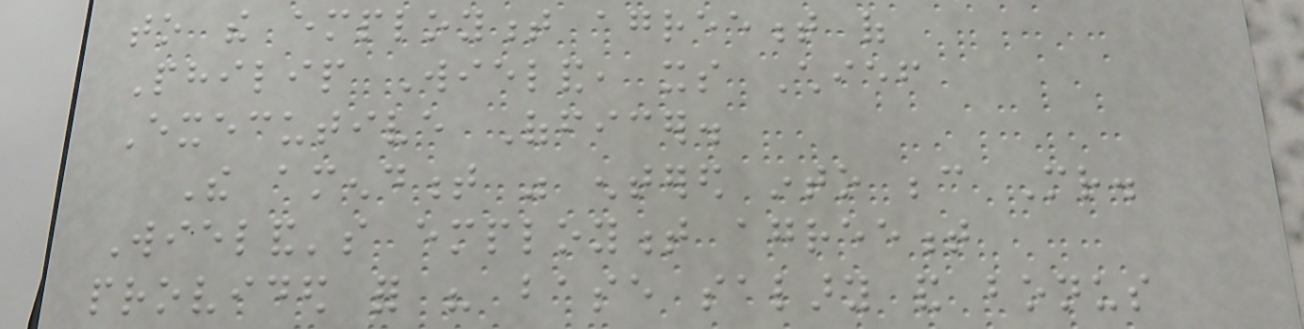to the employment agreement of
Philip Wieland, its Chief
Executive Officer.
The amendment was entered into because Mr.
Wieland's employment agreement
provided for his base salary and bonus
